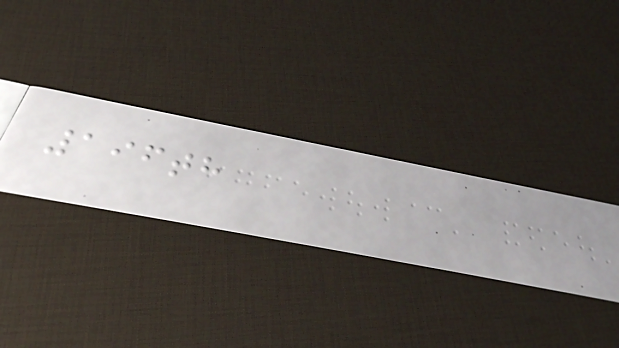196th
